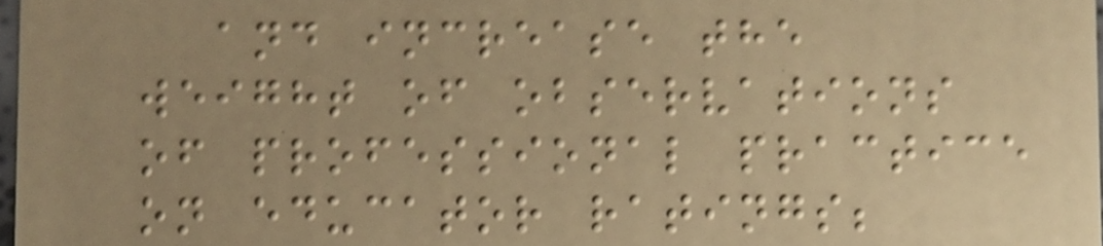and increase the
weight of observations
of professional practice
on educator ratings;
